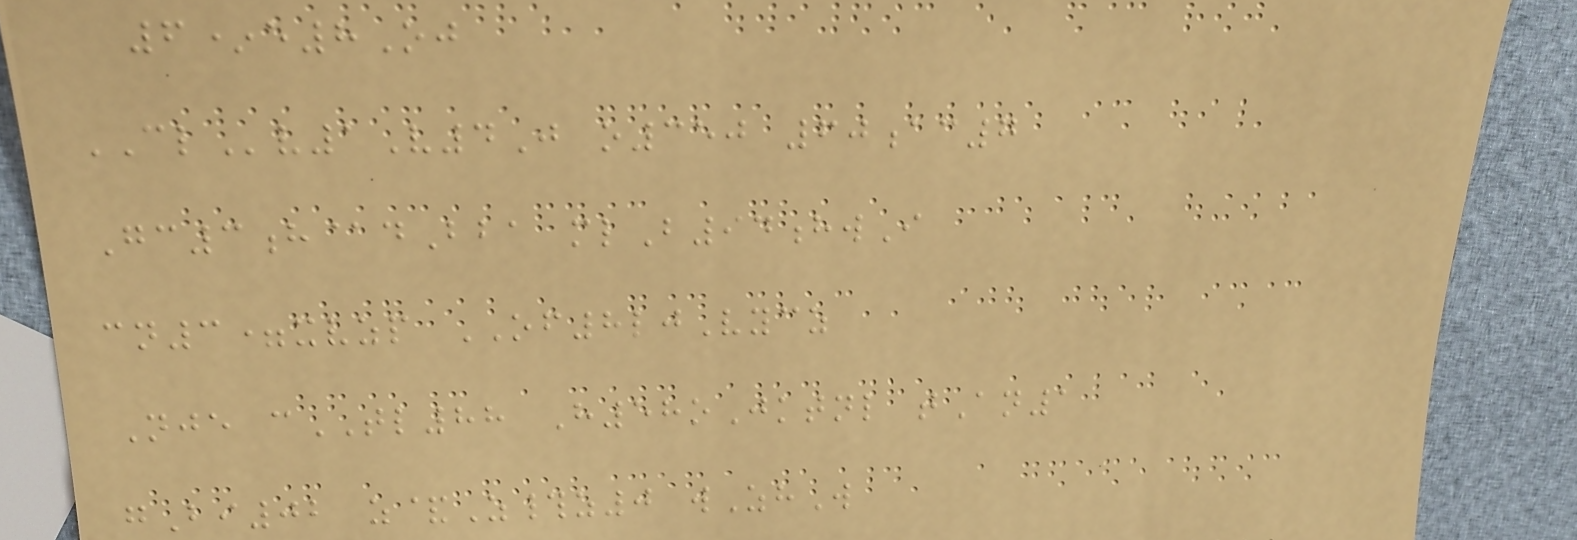6*e8Oj
CLv1V4J o350 60ac7
Gc3h@dBba mlB94hwI
cn3=xvzp OF8ljVycz
Nje cTL88 H58oJktnl tAn1
gBi02 z&Z#z0 wZhW
